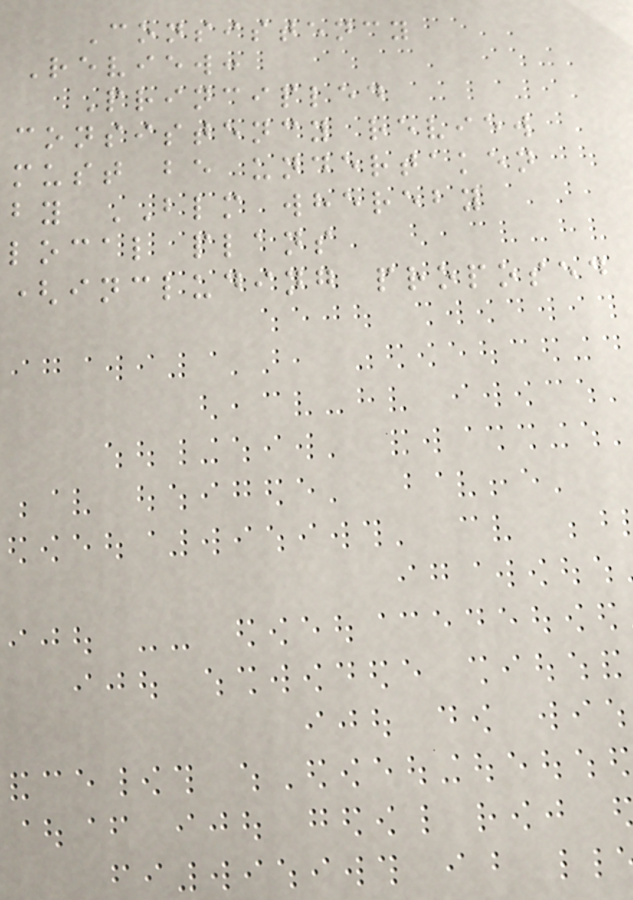Consistency
Review:
Principled
consistency review
must be undertaken
by BLM whereby
local plans
(including proposed
